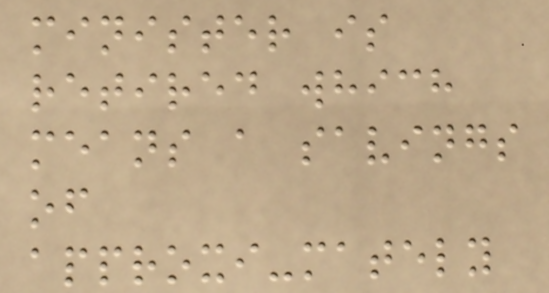minister is
retired which
means a savings
of
approxi-mately
